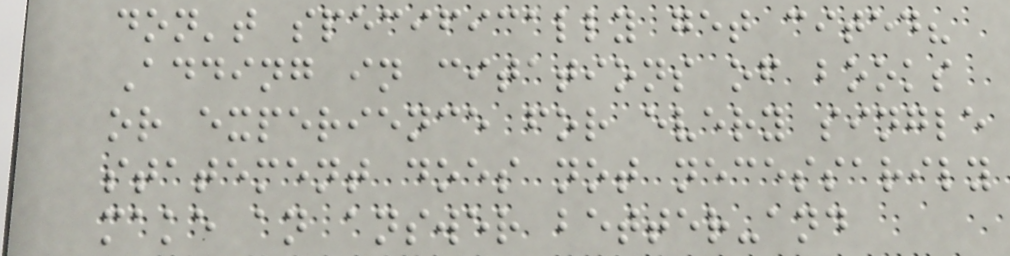don't specifically get cited?
Adding in citations of books
or experience for every single
statement does not necessarily
make an answer better-and
